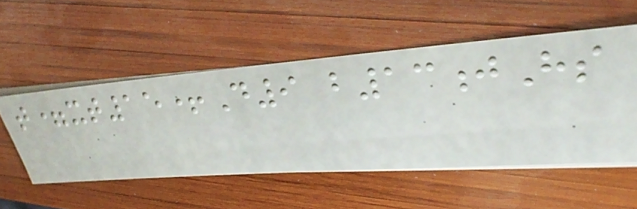t=xt15+D9 b13jHs
